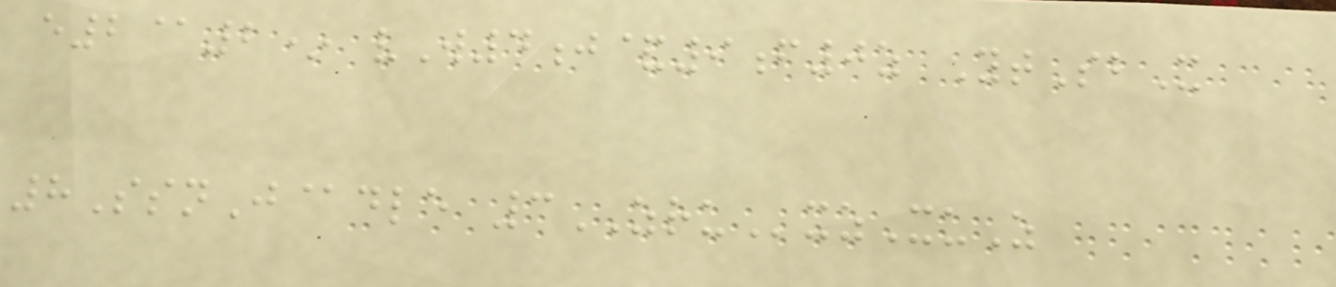e2@2* vW4j&9f0z YtSbX
8SsnJ@dle 3ZRUxzXuZ
